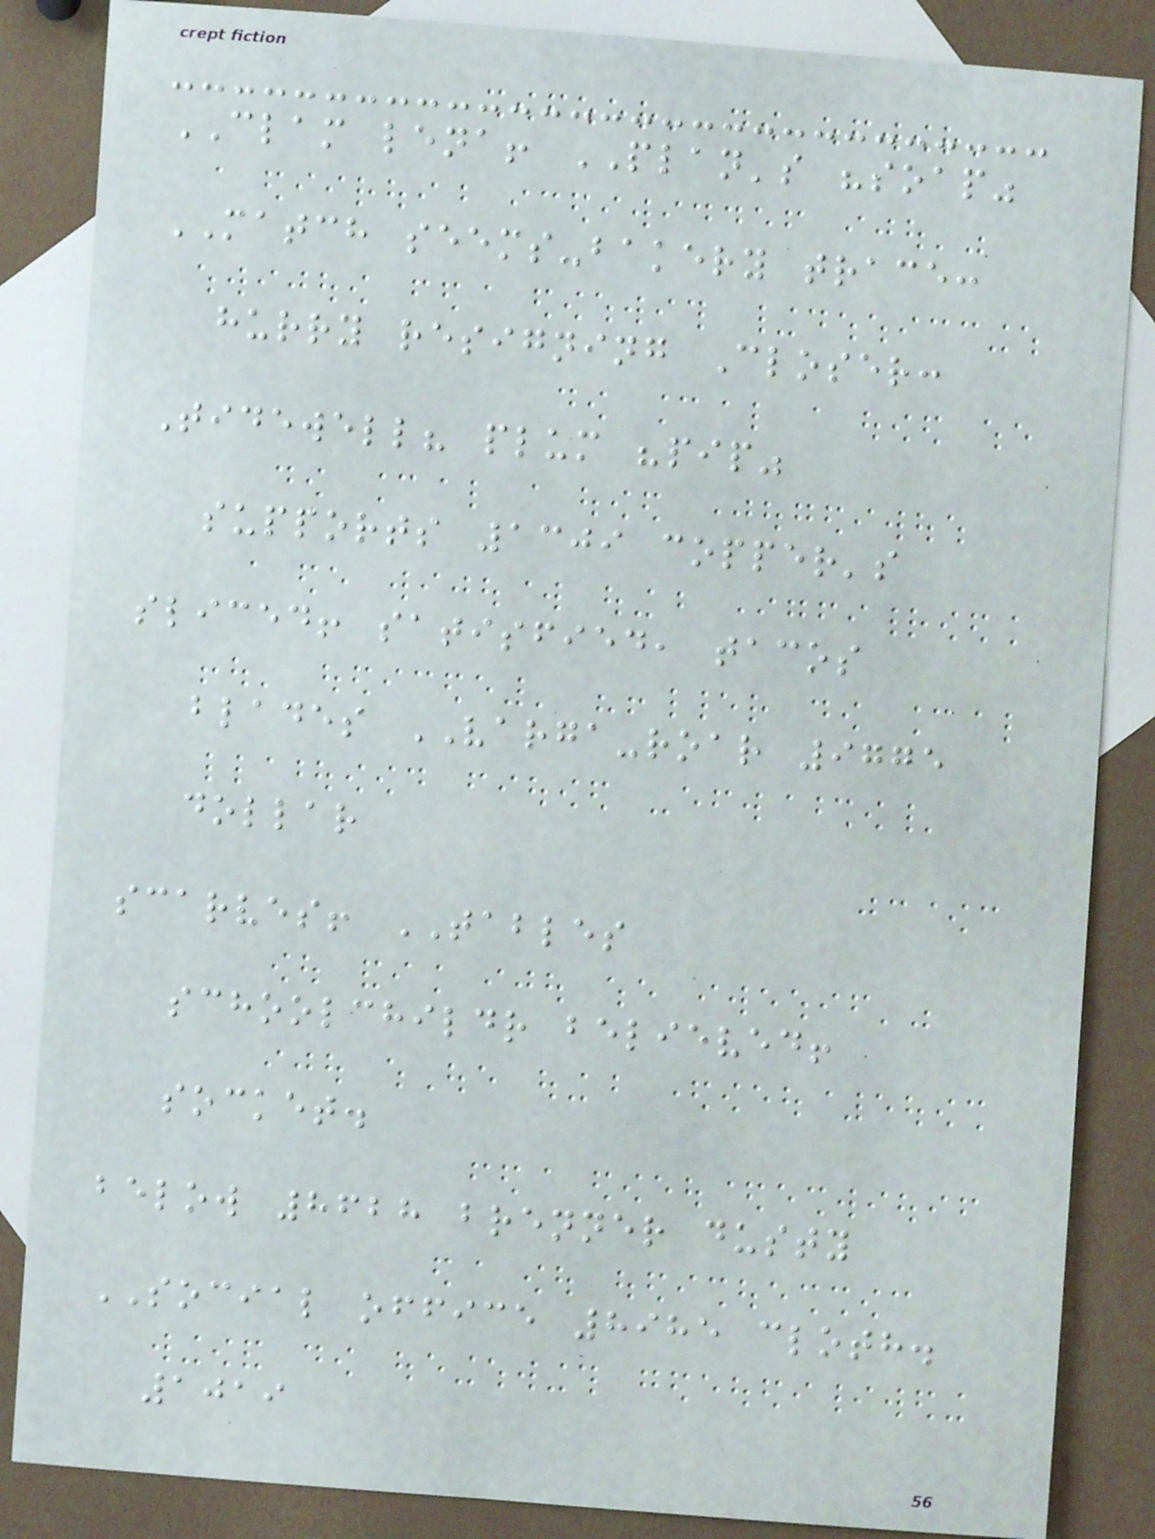CLAM lena! PLAN's "soap"
MATCH seems-bakery trace:
hurry resigning Closer:
Tidewell? plum "pip"
supports 1309 copper's
sliced! satisfied, tacos
blades VARGA-roar 9775
dollar
scarves! TABLES
schoolchildr believed!
socket.
below 8628 brenner dusty
SOCIAL office 8985 cloth.
1019
